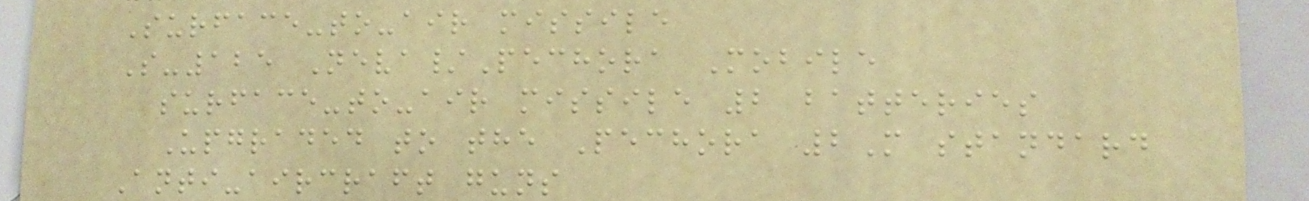Surface-to-air missile
S-125 Neva/Pechora Mobile
surface-to-air missile 2 batteries
Upgraded to the Pechora 2M standard
Anti-aircraft guns
